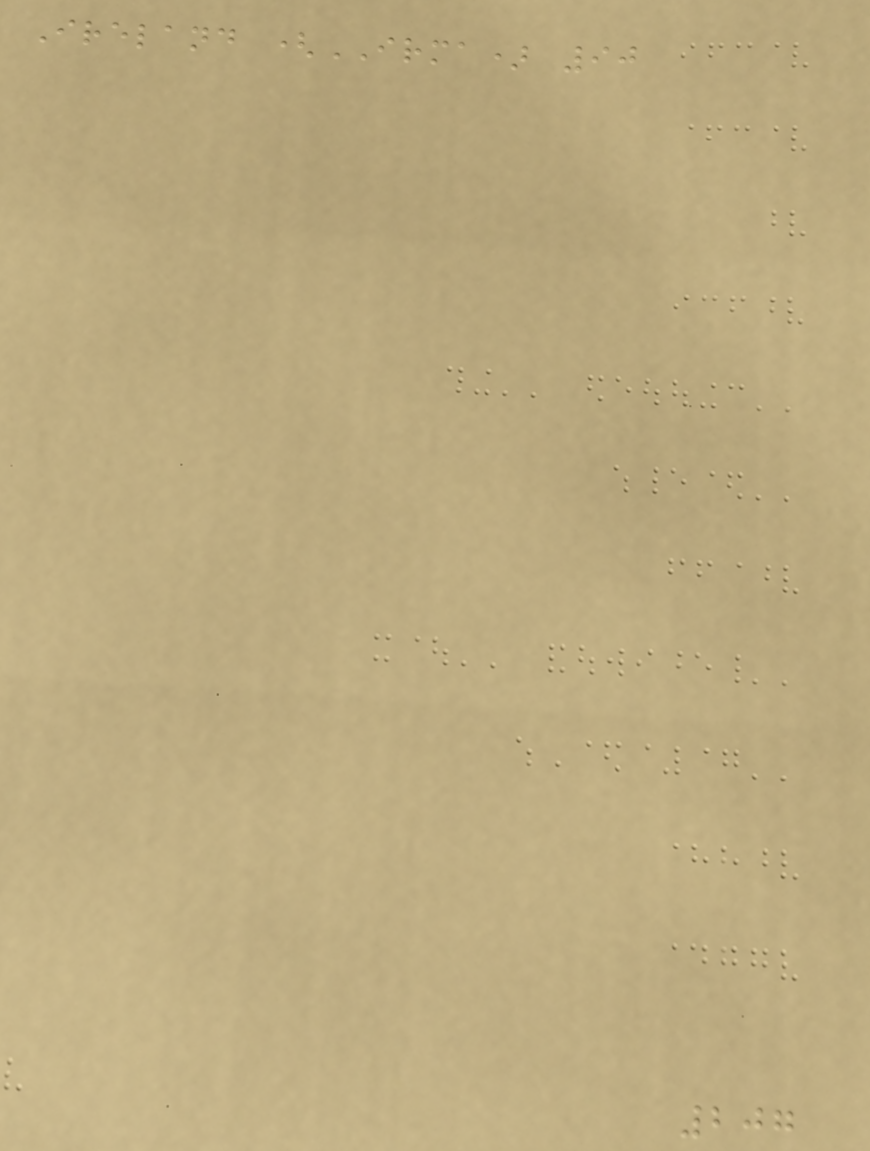Ireland (IRMA) 90
207
